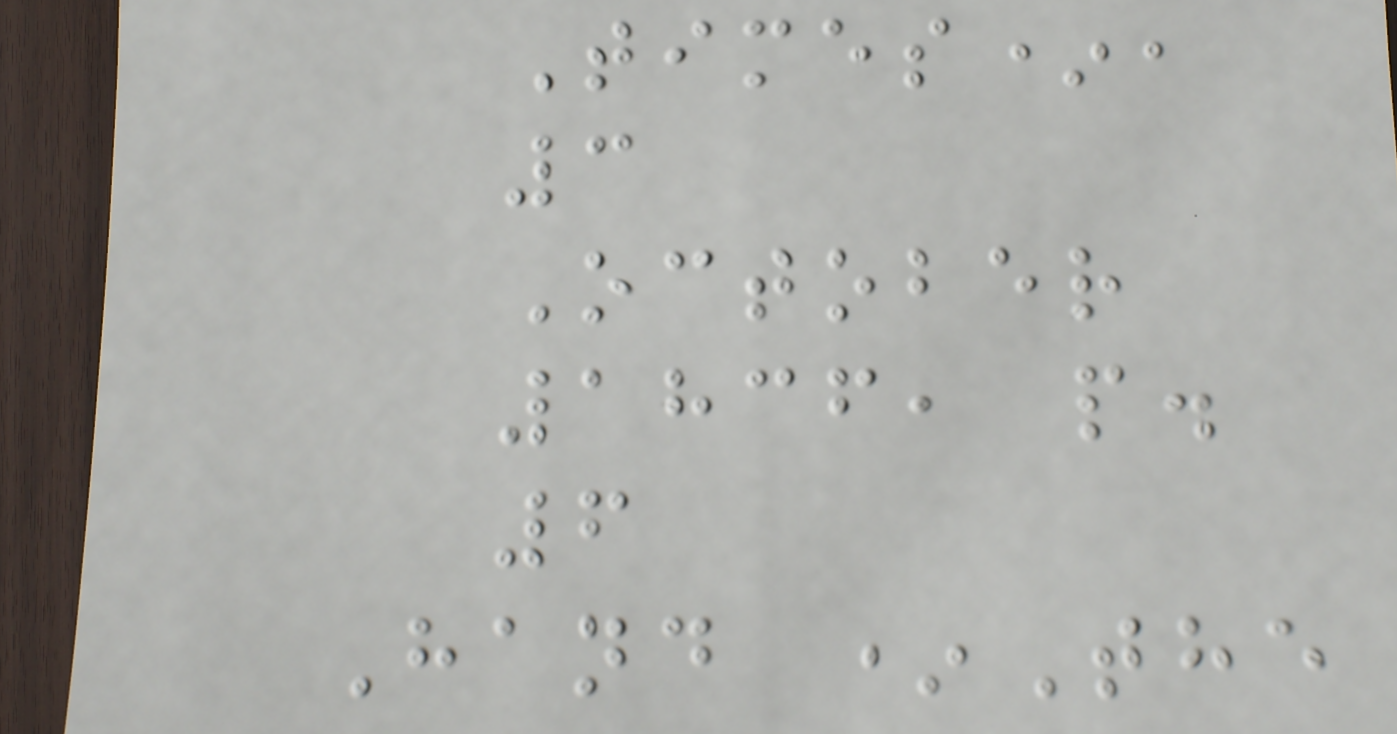Times*,
3
October
1836, p.
6
Hand *The
